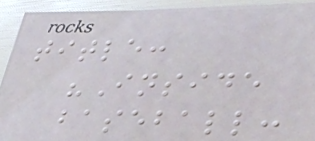title:
"Inside
baseball:
